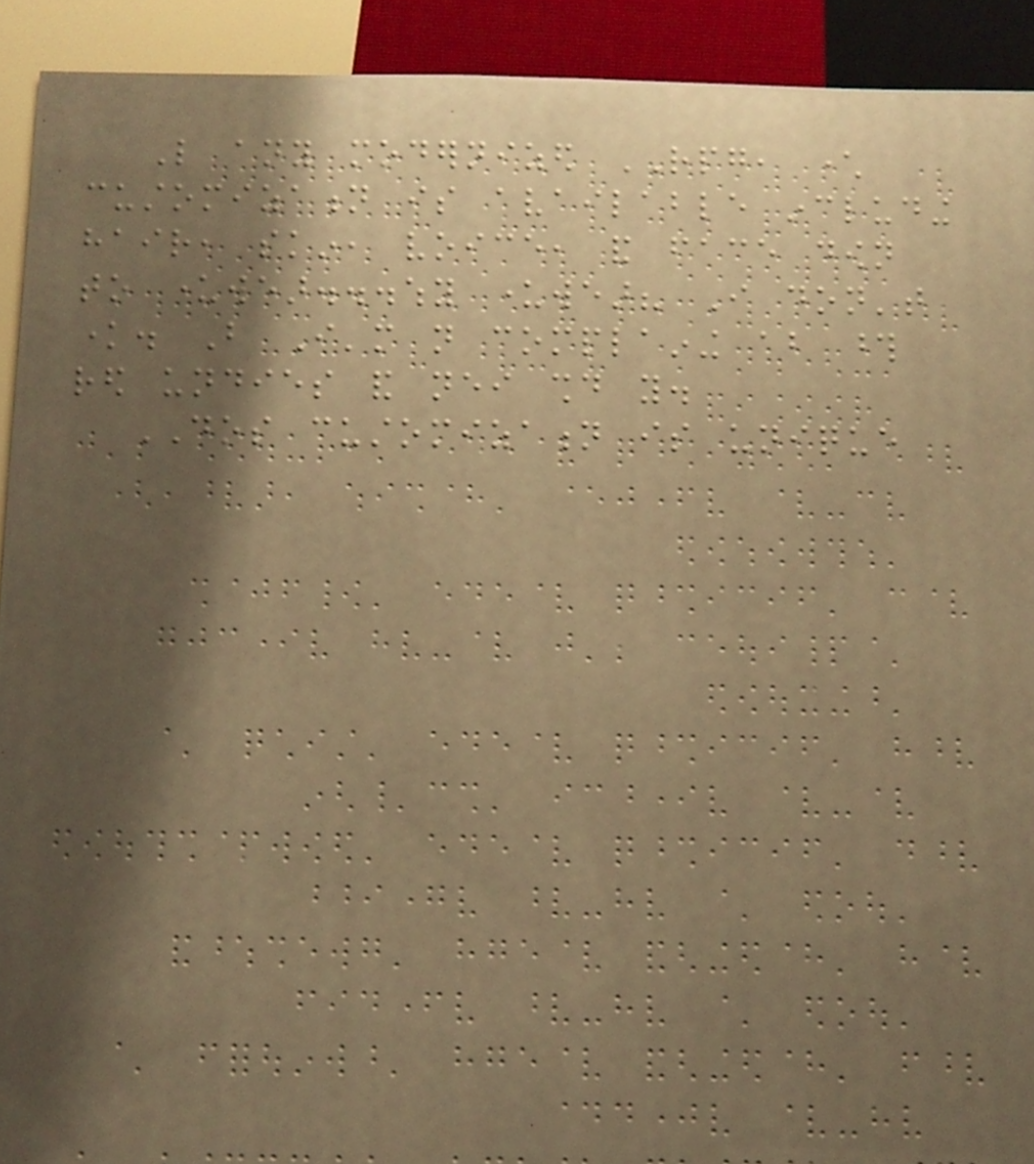Like any modernized RPG, character
customization is available including
hair, skin, voice, and face down
to underwear...why underwear? I don't
know. But I'm not complaining about those
red undies and neither should you.
DOS customization is unique
